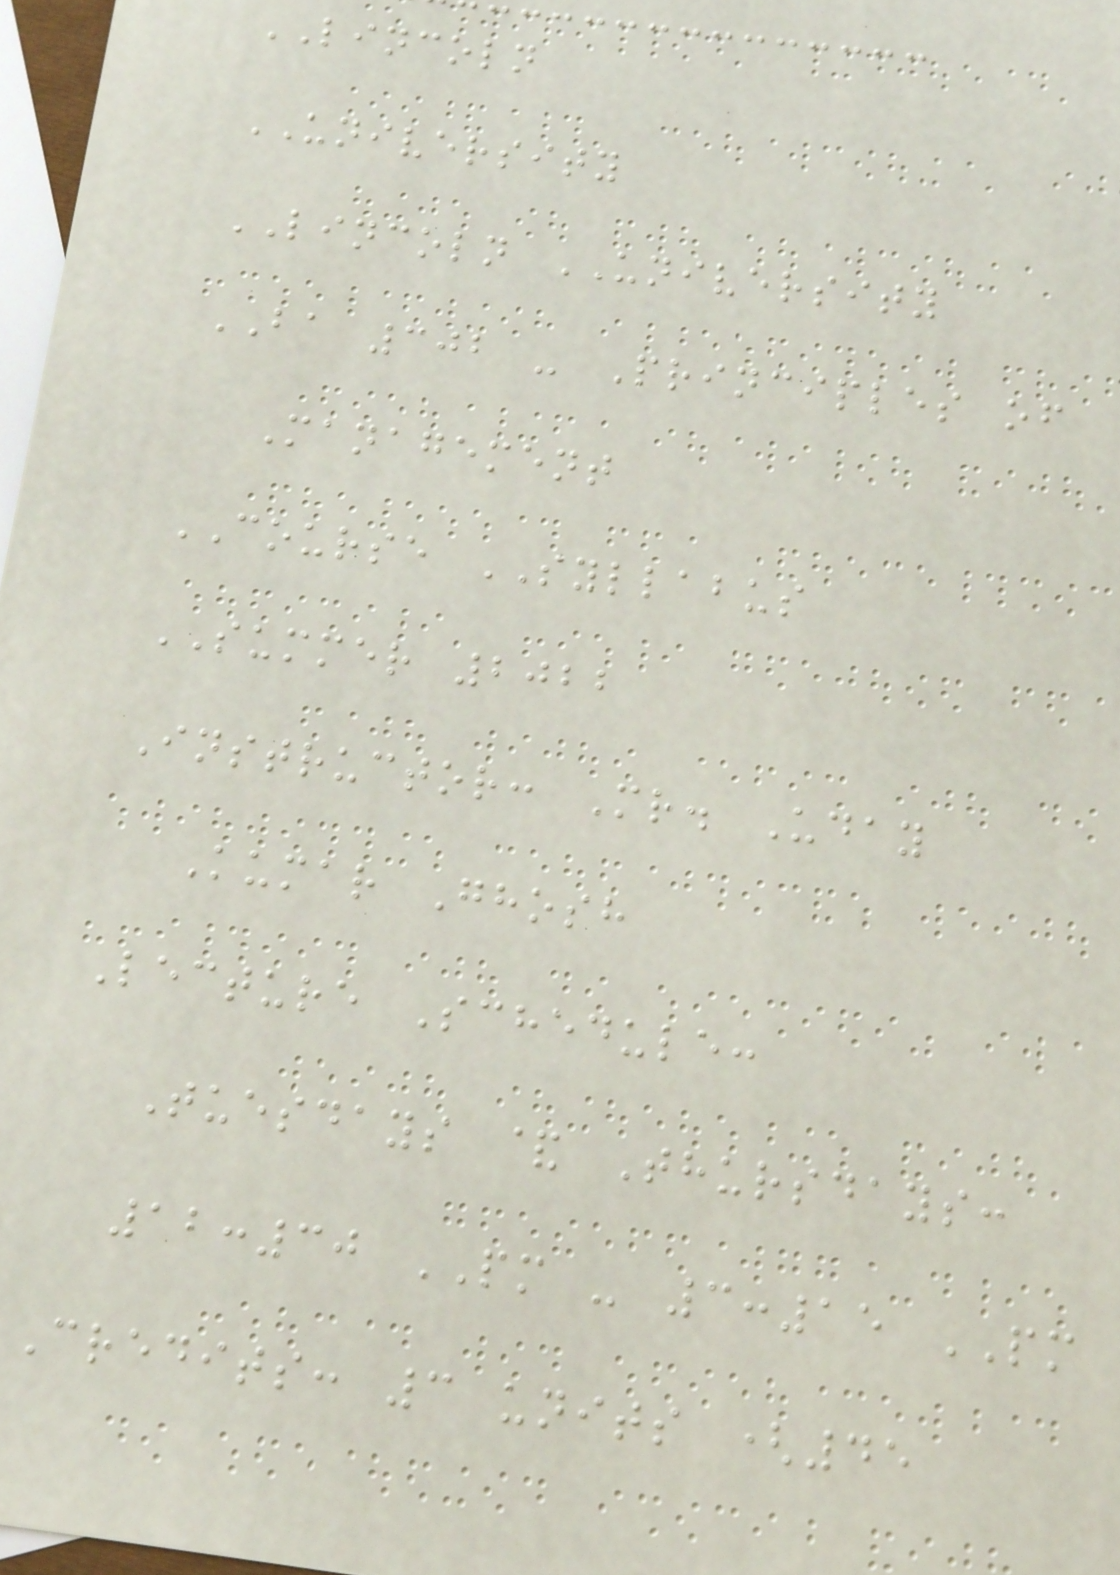LINCOLN
UNIVERSITY
LINCOLN UNIVERSITY
BA 302 - Principles of
Management
COURSE SYLLABUS
SUMMER 2022
Instructor: Mr. Uday
Kumar Ghosh
Lecture Schedule:
Tuesdays & Thursdays:
12:30 PM - 3:15 PM
Credits: 3 units (45
